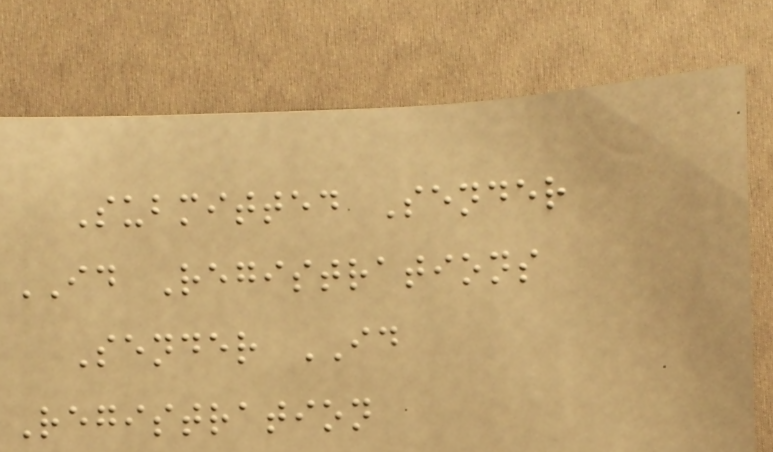Submitted Sender
ID Registrations
Sender ID
Registration
